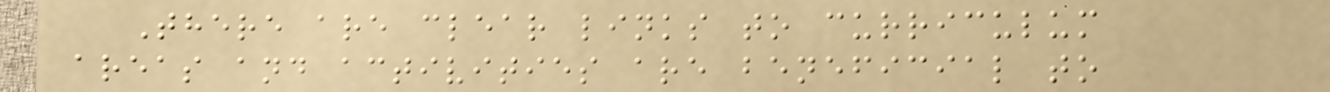There are clear links to curriculum
areas and activities are beneficial to
